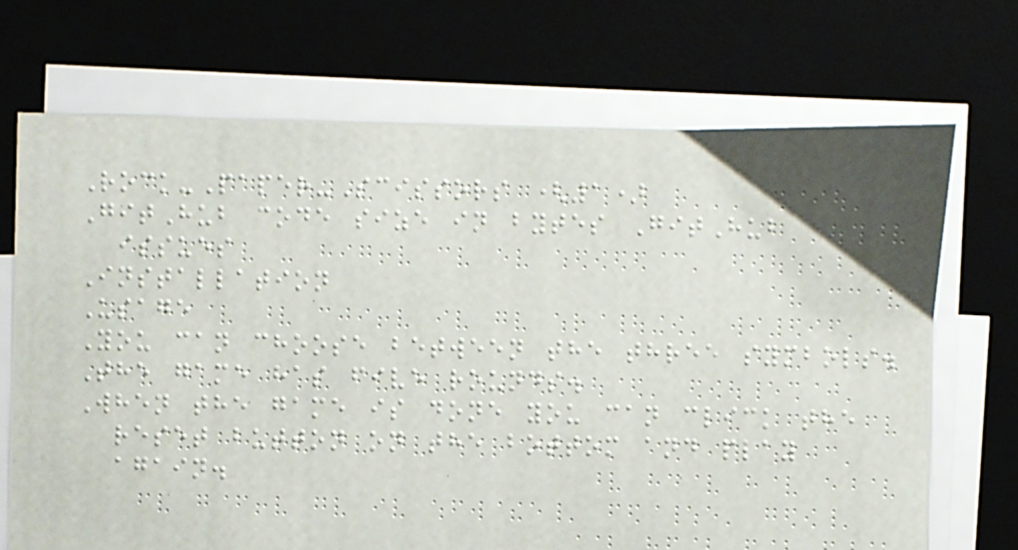Rock-Paper-Scissors (1)
GitHub code size in bytes GitHub
issues
Installation
Usage
You can choose between the three symbols.
The game has five rounds.
When the game is done you can click the
reset button on the bottom and play
again.
